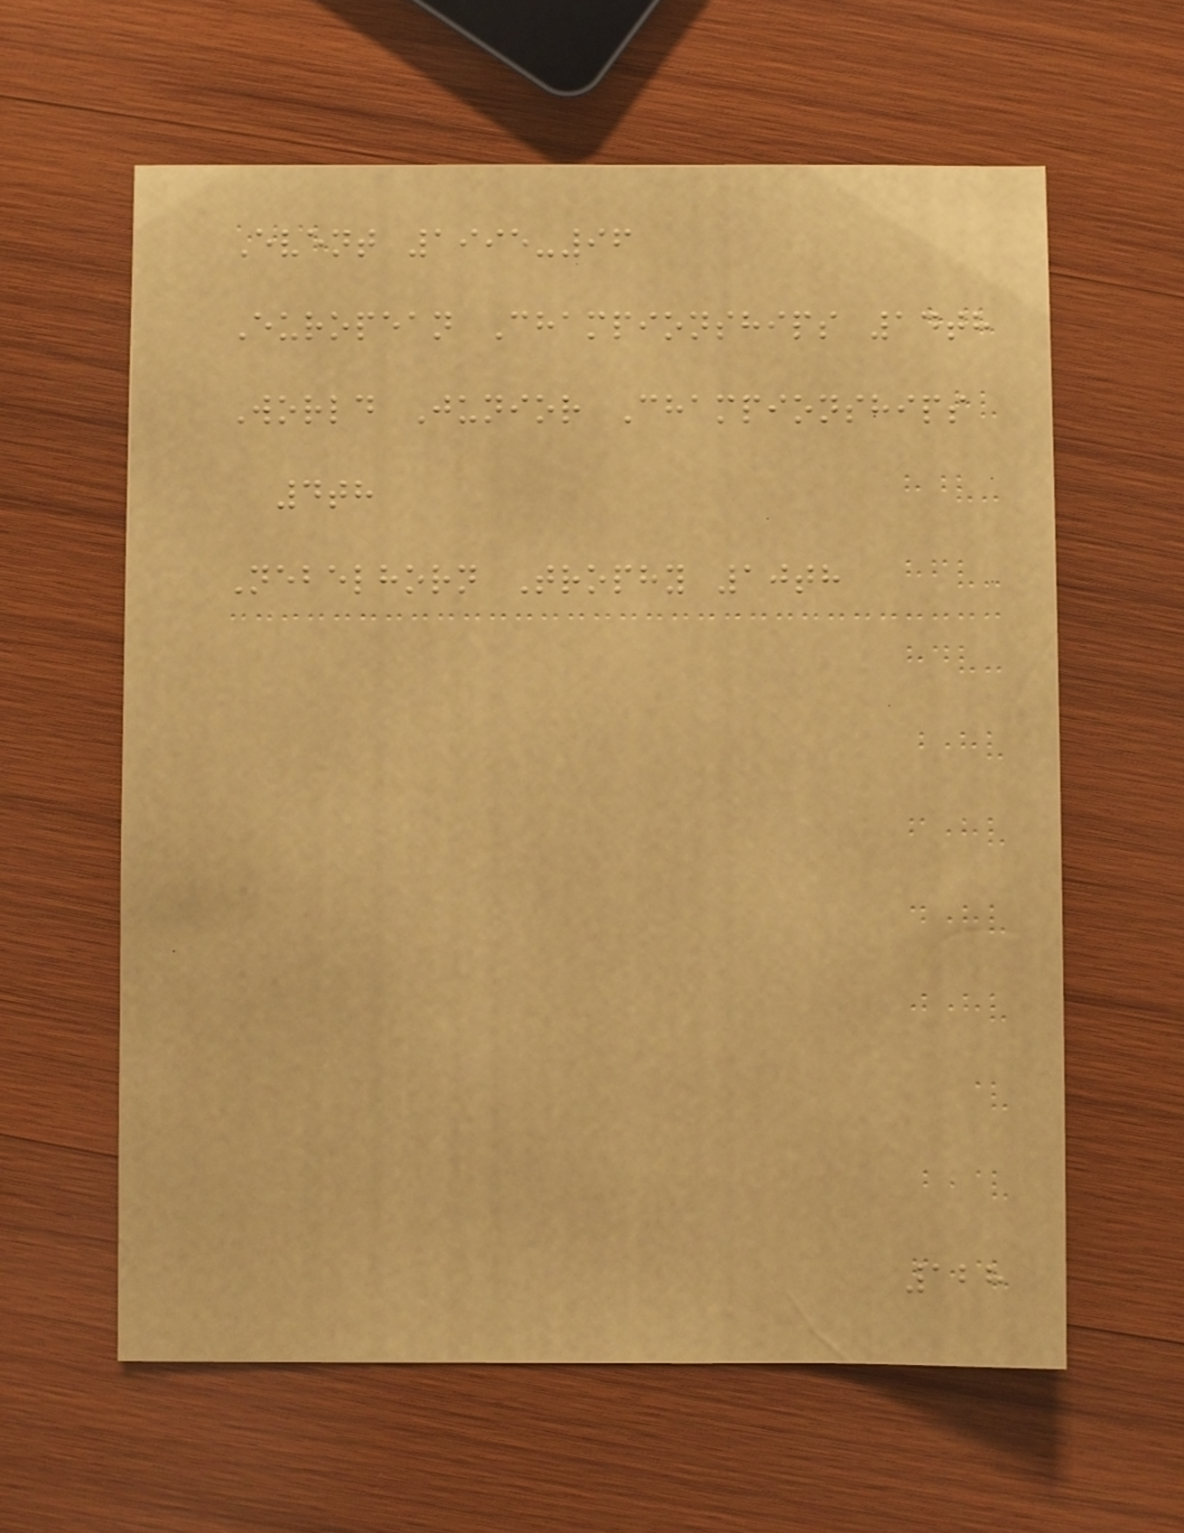Event 1995-96
European Championships 14th
World Junior Championships
4th
Nebelhorn Trophy 10th
128
